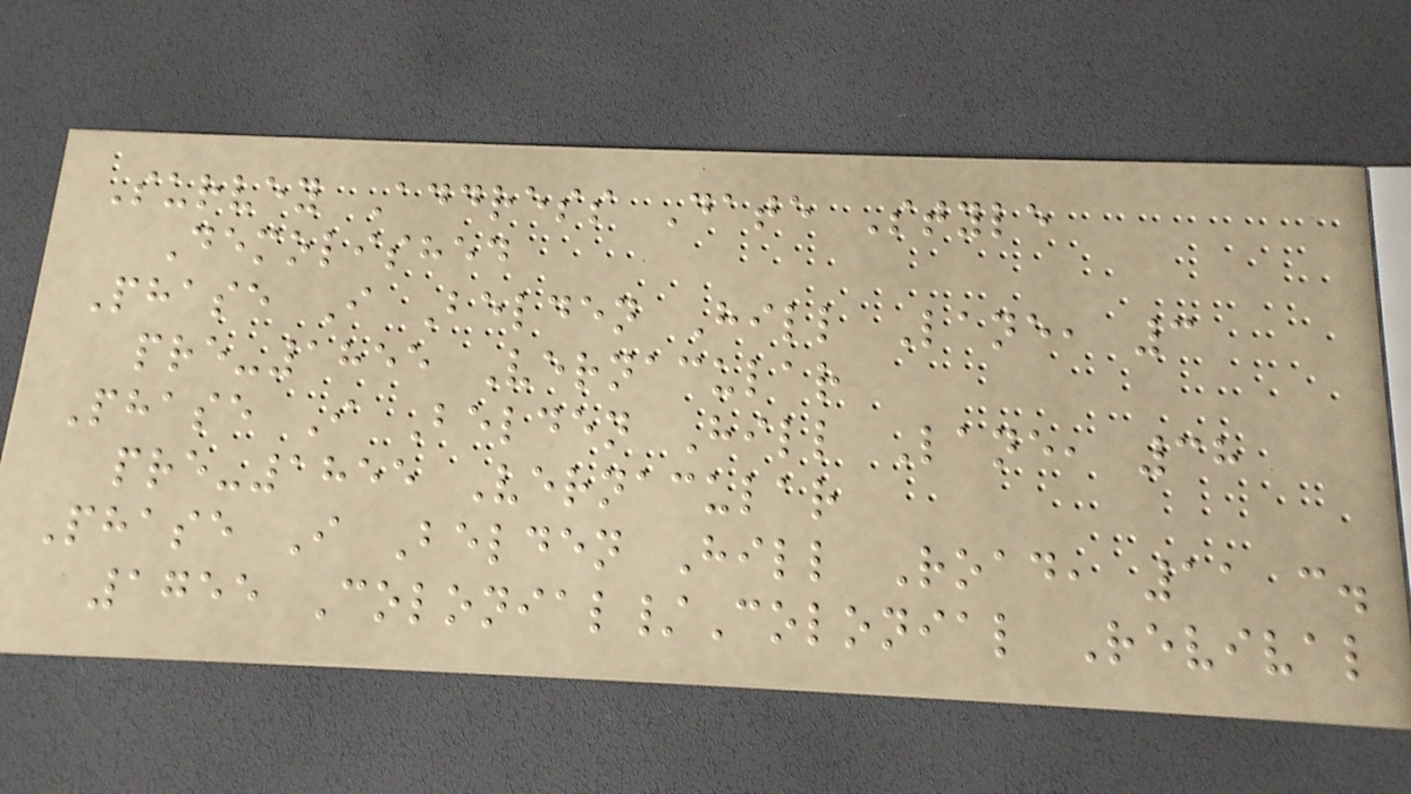Survey Address Date Style
Demolished
Phase I Belden Hill Lane, 3
pre-1855 Vernacular
Phase I Belden Hill Lane, 38
pre-1855 Vernacular
Phase I Belden Hill Road, 11 c.
1755 Colonial/Colonial Revival
